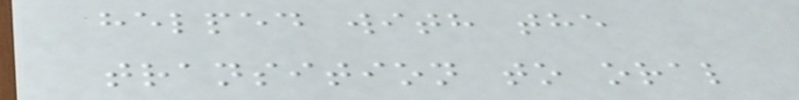helped with the
transition to oral
